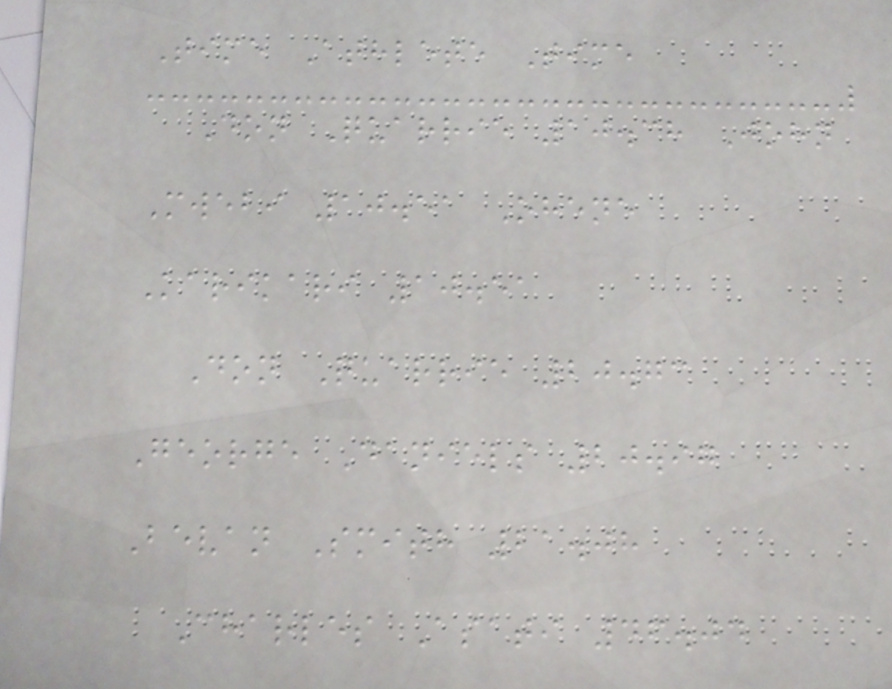Time Athlete Time
Don Quarrie 10.38 John
Mwebi 10.51 Ohene
Karikari 10.51
Don Quarrie 20.73
George Daniels 20.97
Bevan Smith 21.08
Charles Asati 46.04
